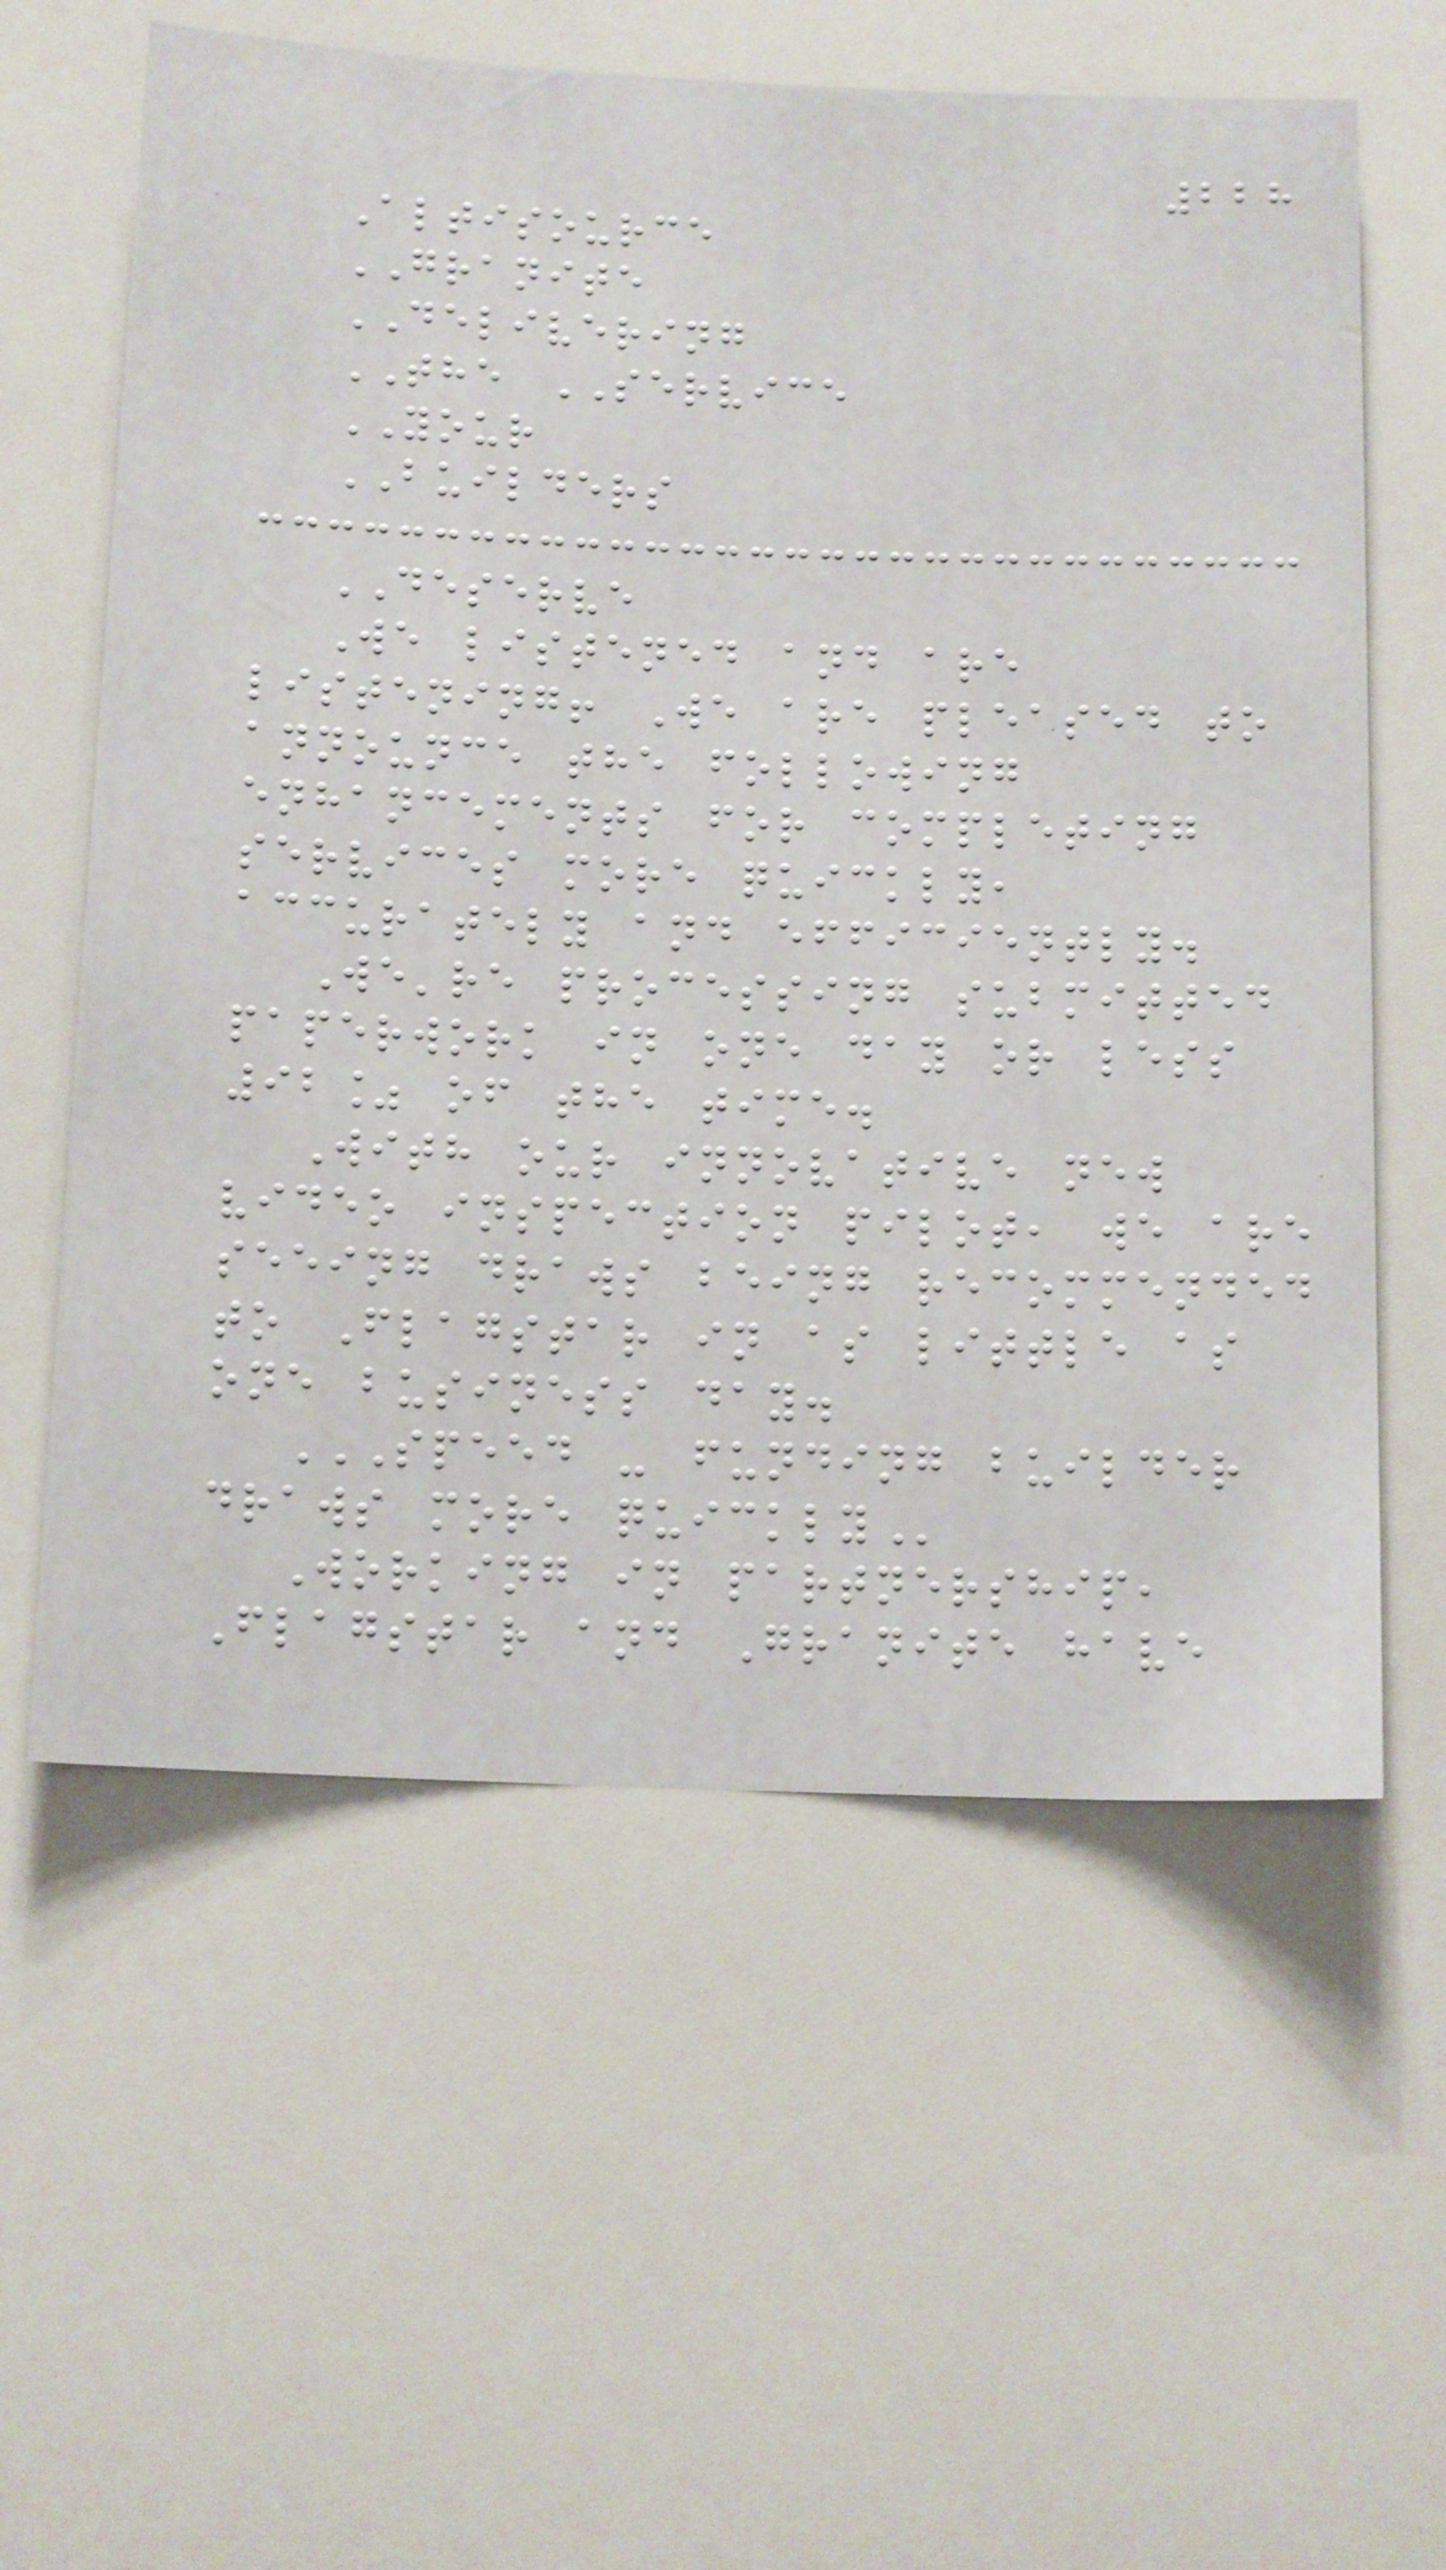228
Altisource
GRANITE
DELIVERING
THE SERVICE
YOUR
BUILDERS
DESERVE
We listened and are
listening! We are pleased to
announce the following
enhancements for completing
services more quickly,
accurately and efficiently.
We're processing submitted
paperwork in one day or less
92% of the time.
With our innovative new
video inspection pilot, we are
seeing draws being recommended
to Flagstar in as little as
one business day.
SPEED - FUNDING BUILDER
DRAWS MORE QUICKLY
Working in partnership,
Flagstar and Granite have
